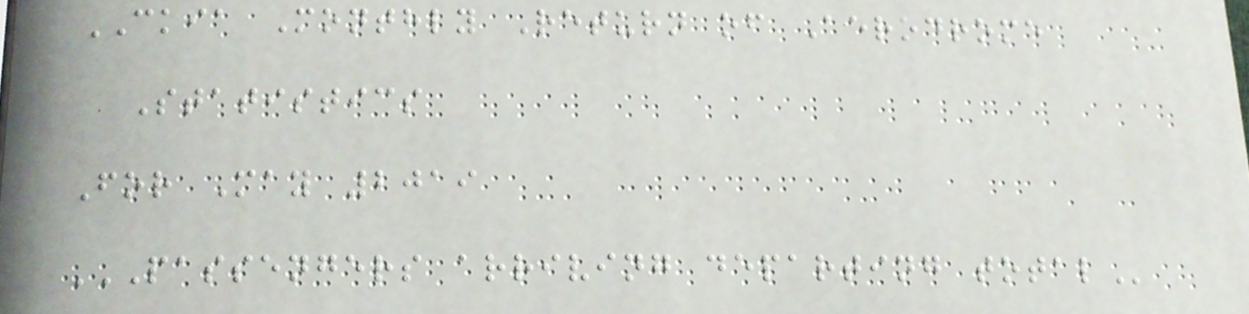CKIA Monthly Return of Aerodrome
Statistics
For May 2019
PASSENGERS ARRIVING DEPARTING TOTAL
